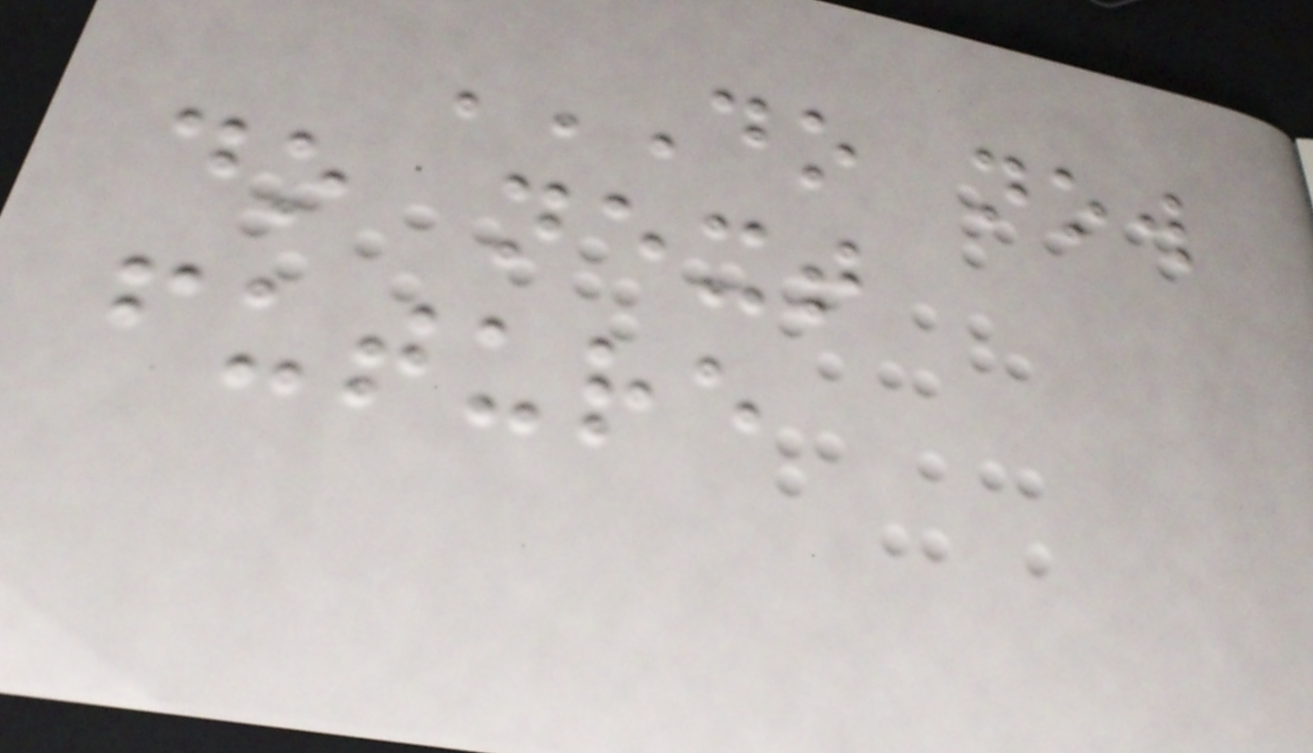DO NOW
DO NEXT
FUTURE
